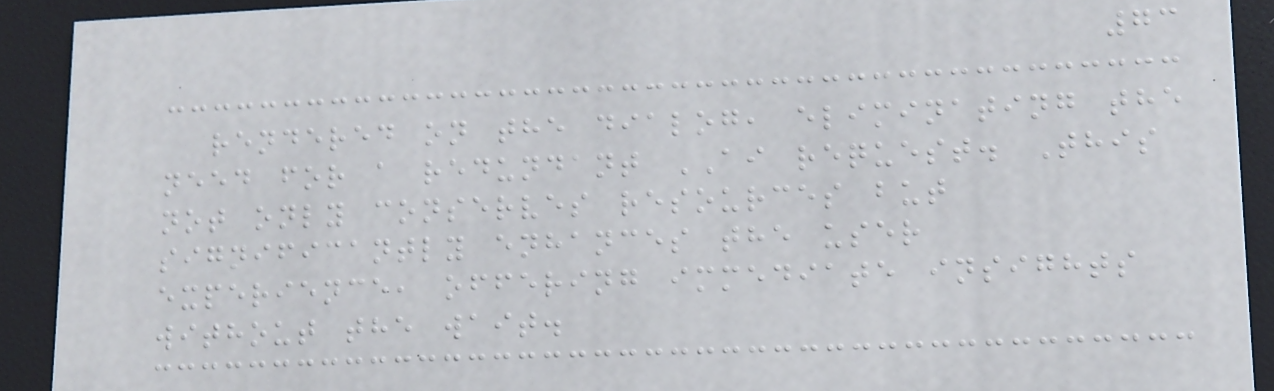73
rendered on the dialog, eliminating the
need for a redundant AI request. This
not only conserves resources but
significantly enhances the user
experience, offering immediate insights
without the wait.
